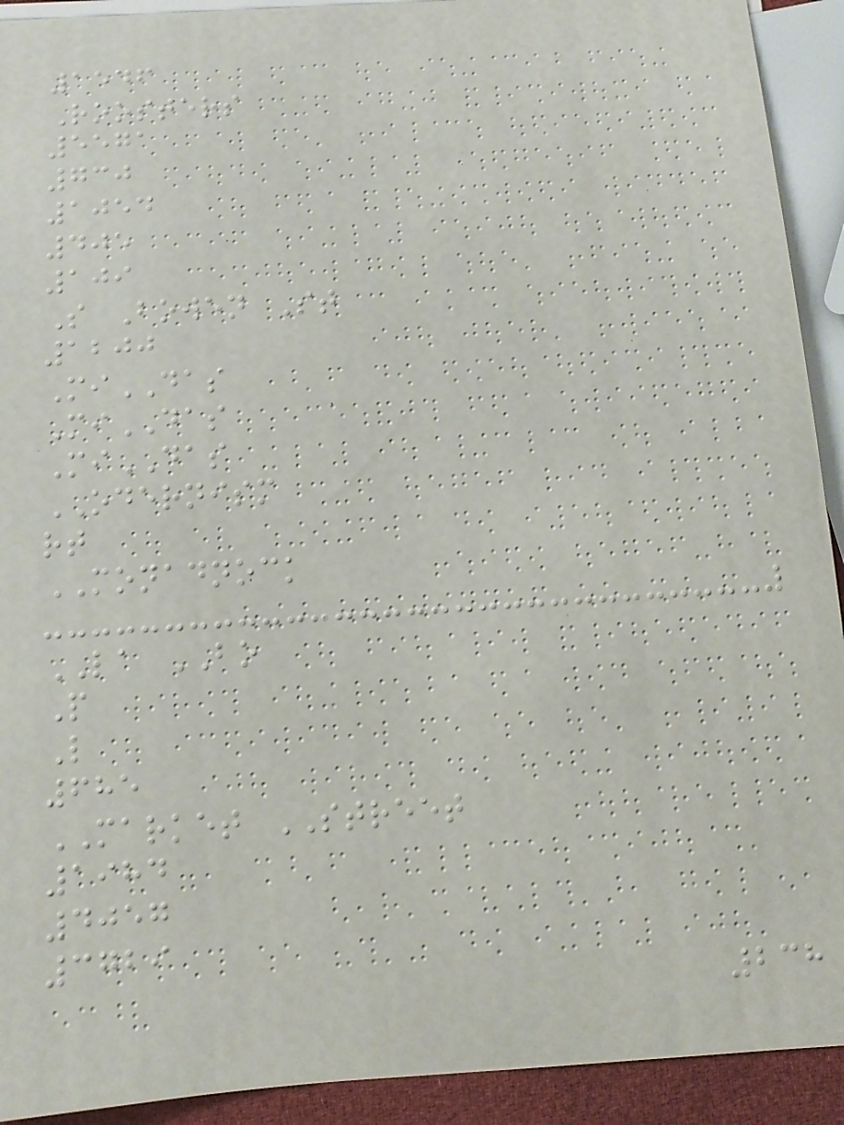1546
Roosters
5571
730
1054
405
109
S Bowen St
1200
MiDAS
MiDAS
MiDAS
ODERNISM
rt
MONADNOCK
LA BO
P
L
685
MARKET STREET
1984
4057
3729
238
